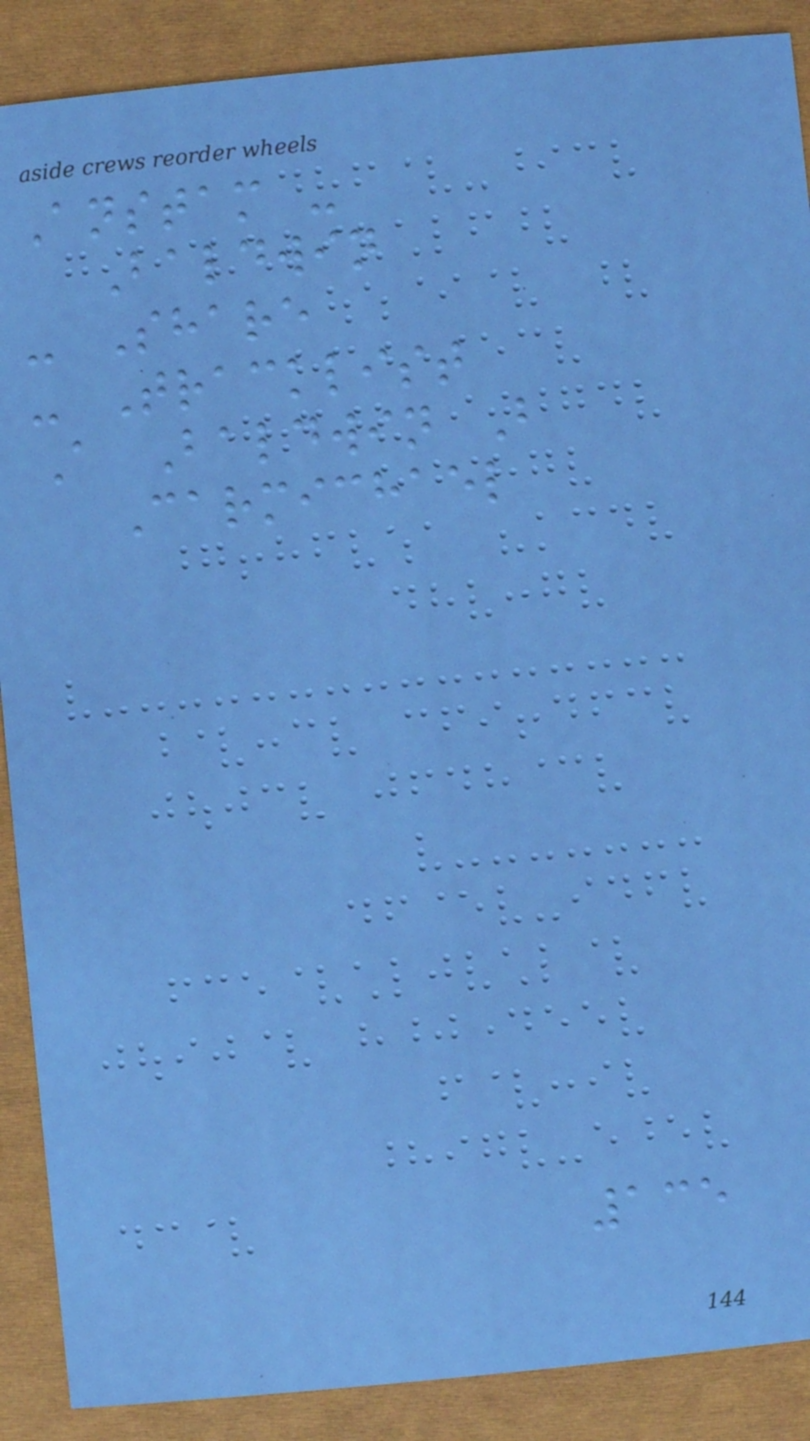Anstam -
Baldwin
- Share
- Tracklist
A Baldwin B
Carmichael
135
